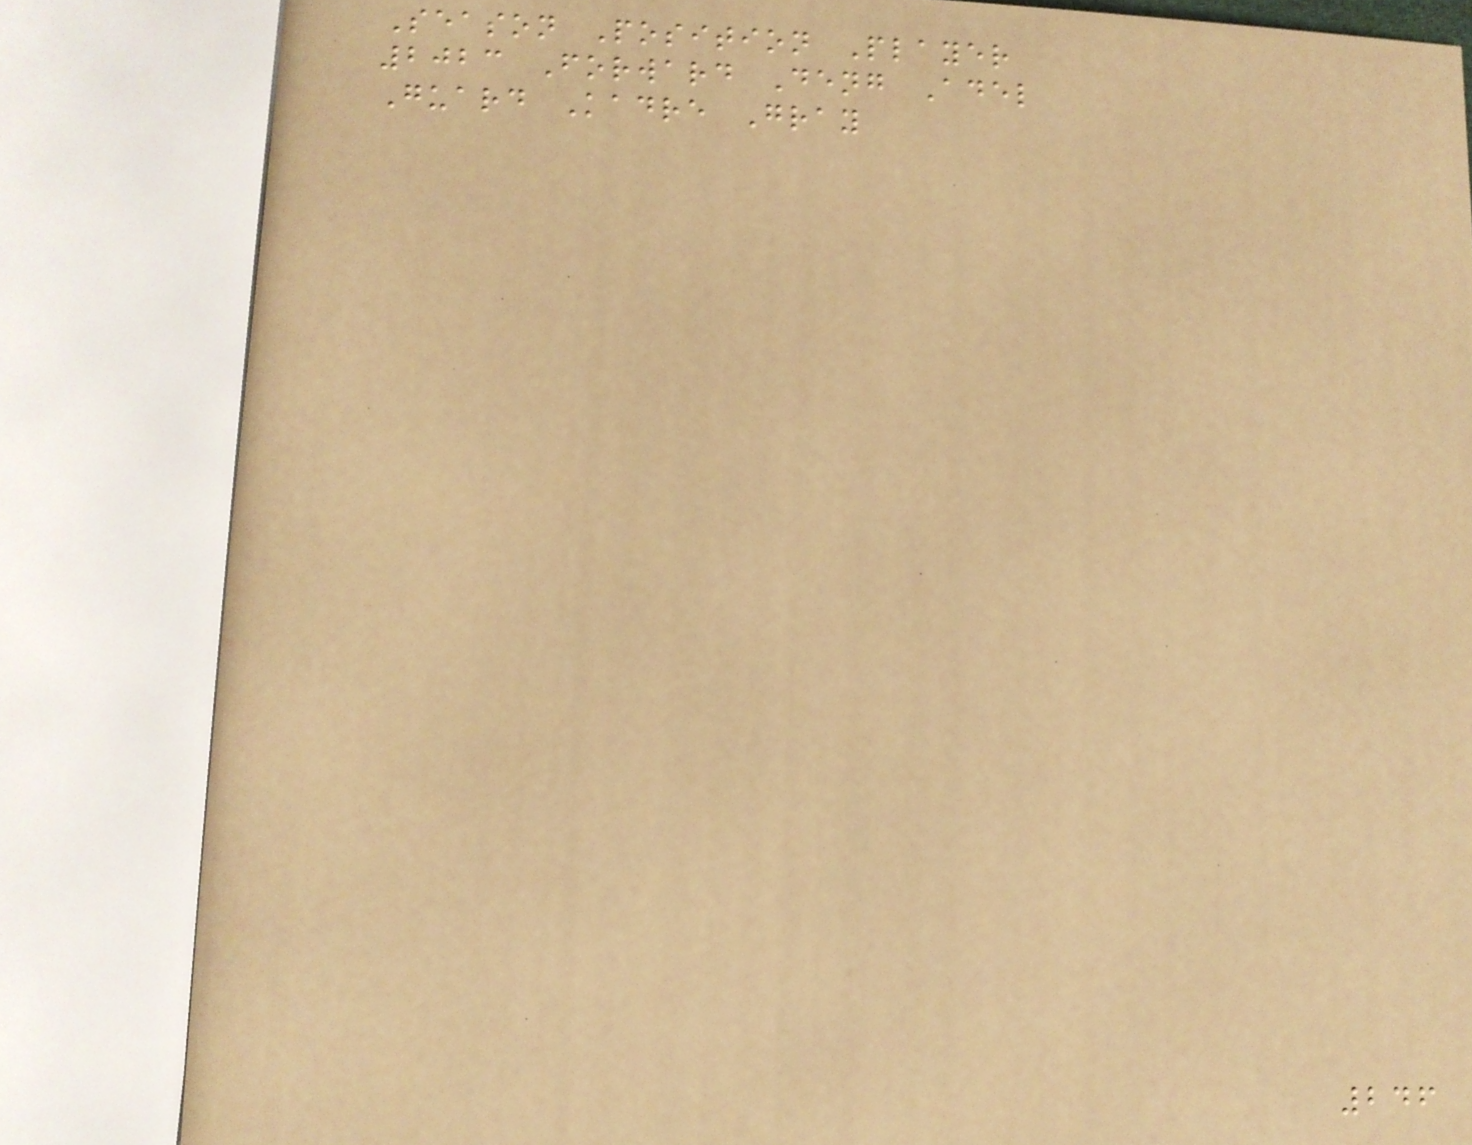Season Position Player
2023 Forward Deng Adel
Guard Kadre Gray
246
